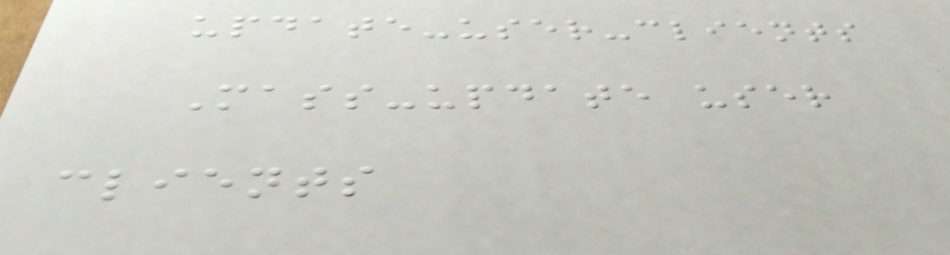update-user-clients
Mass-update user
clients
